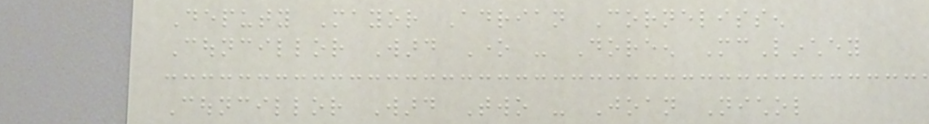Deputy Mayor Adrian Cornelissen
Councillor Ward One - Doreen McLinchey
Councillor Ward Two - Joan Nichol
